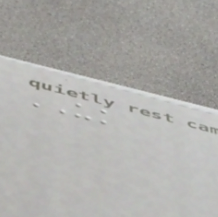UK
